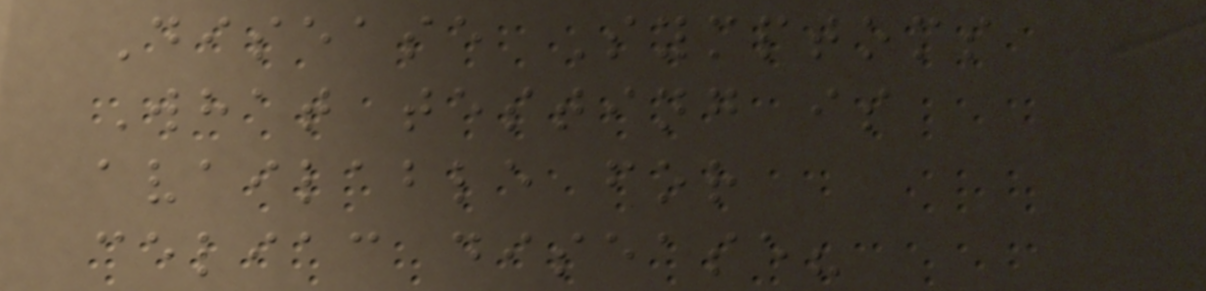Disease Symptoms
What testing is
available for
celiac disease?
